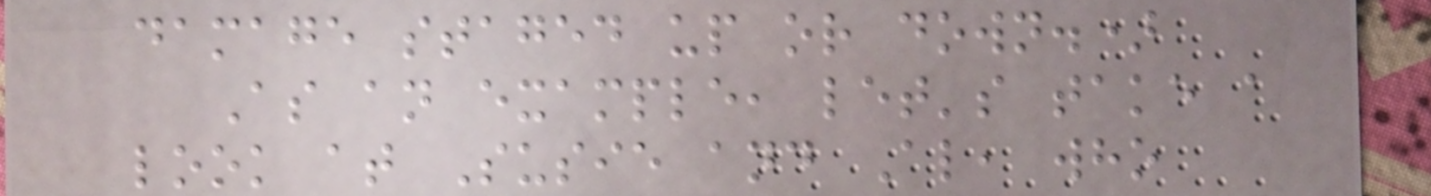damage staged up or down.)
As an example, let's take a
look at Susie and Al, who
